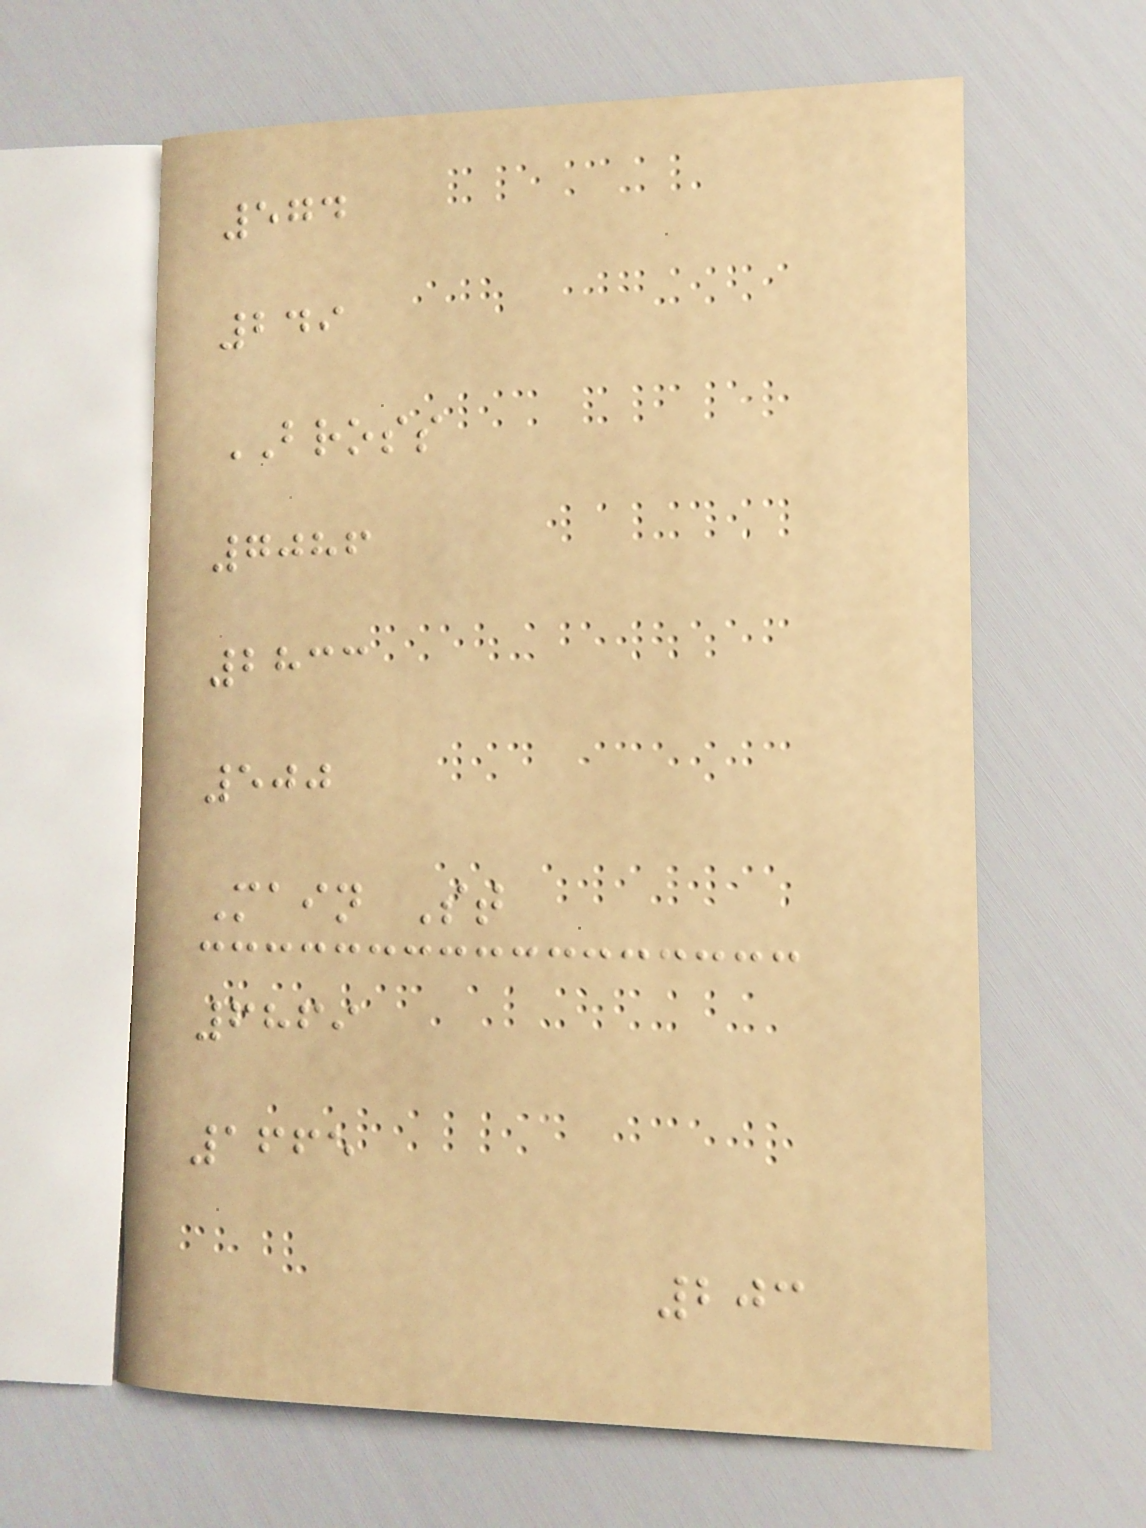574
249
BROSS
7086
2833
500
Main St
6869
1665
203
